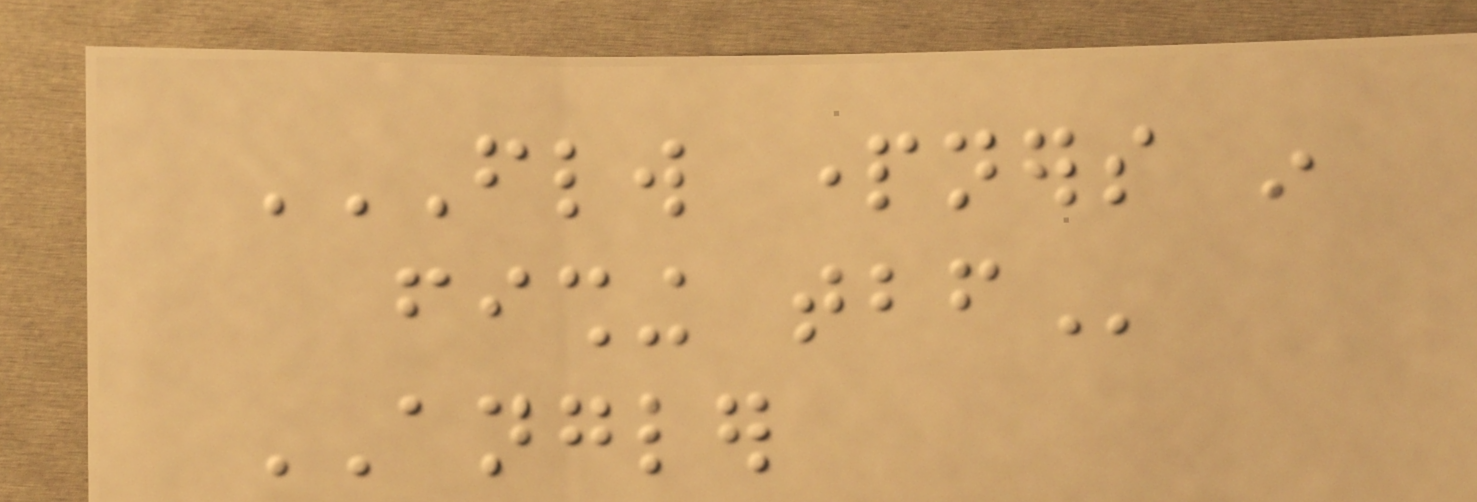FLW PARTNERS IN
FISHING TBF
ANGLER
